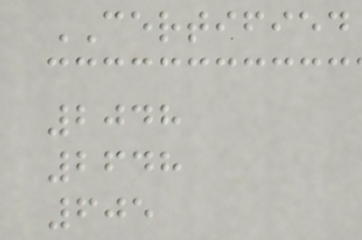CERTIFIED
2048
2648
605
